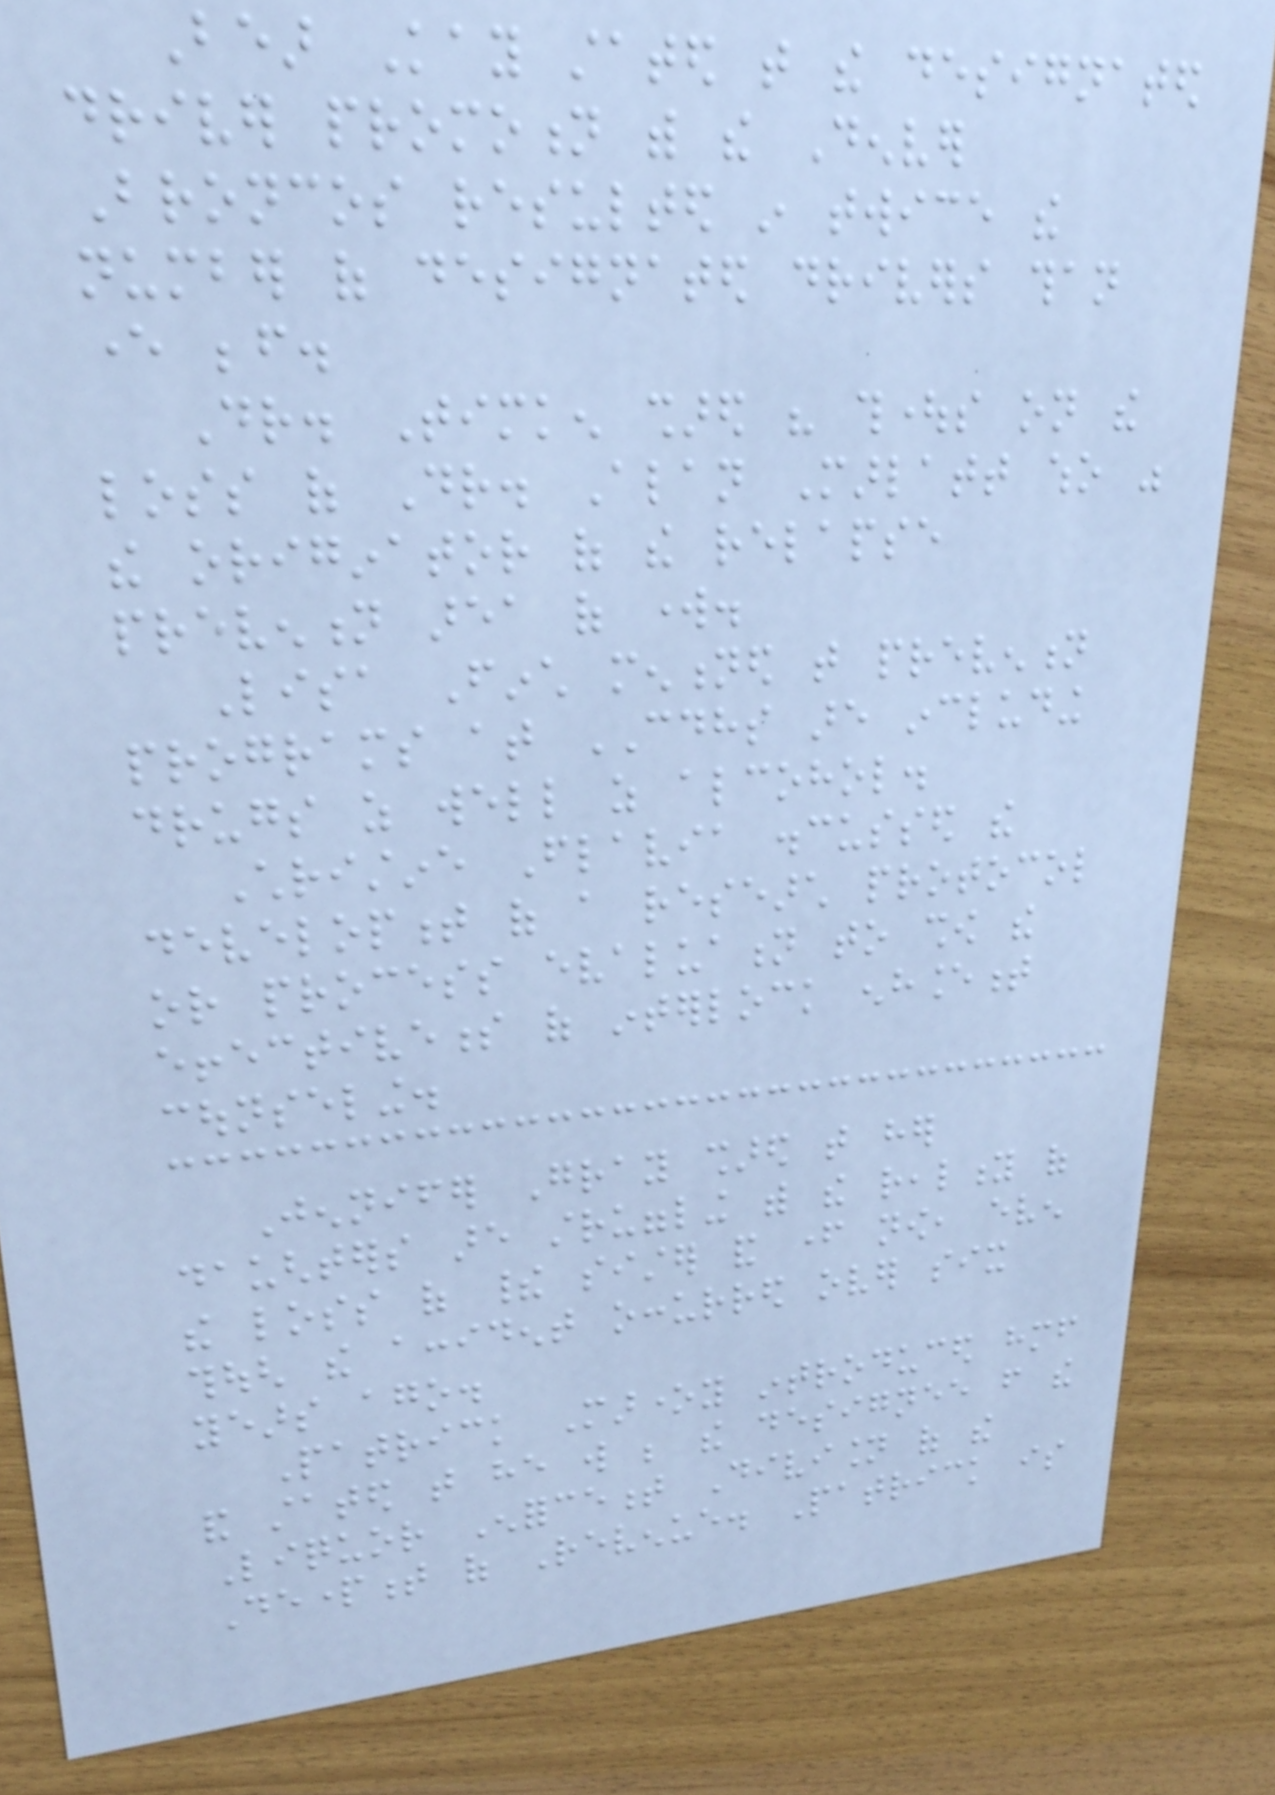Bear Kay stated that the designated
driver promotion with the Denver
Broncos resulted in twice the
number of designated drivers than
ever before.
Dr. Timken shared his thoughts on the
loss of Dr. Alan Marlatt who was
the originator of the relapse
prevention area of work.
Lisa Finch mentioned that prevention
programs at CDHS are including
drugs as well as alcohol.
Christine Flavia discussed the
development of a research protocol
or process evaluation to show the
effectiveness of interlock enhancement
counseling.
Jennifer Gray shared that her
daughters are struggling with the reality of
the loss of their sister and father now, even
though the accident occurred over six
years ago.
Patrick Maroney introduced himself
and stated that he will be the designee from the
Liquor Enforcement Division of the
Department of Revenue. Patrick is
